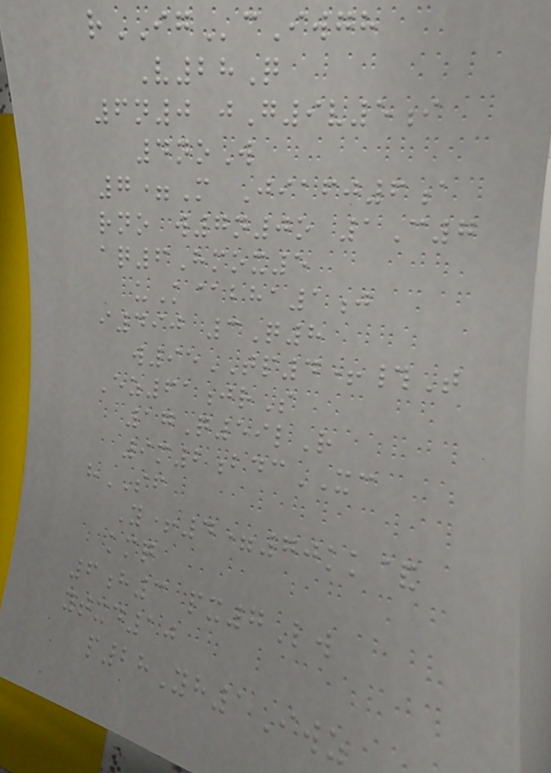rIGcIwgh
V28Q
6n0 jG9v5i
4noW
7=M Jiafj6a
rno w7n0o 1C7
aq6Hmox5
uK@bha1j
i490 3Q8
w95TP4+#T
Ez61jrS
17Q59lR
9m2bdcXC
hSF
Y+4=70kk&
kmq
6h3 px7Lw
ytxd10
p28Yh1Iwz
